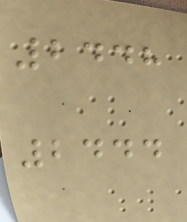2448
2444
